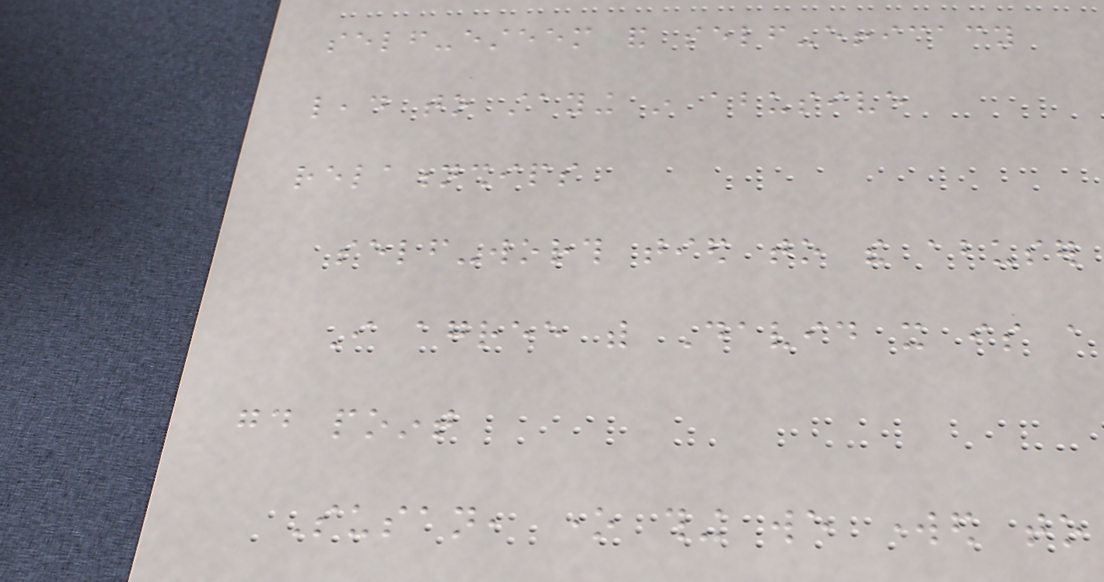self-esteem and self-efficacy
lead to staying in abusive
relationships
self-worth tied to the abuser
I agree with David it is a
good point
Susan, one thing we worked to
